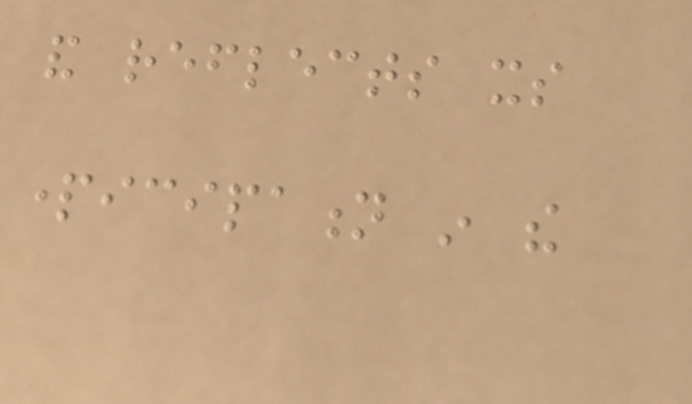and reflects its
participation in the
